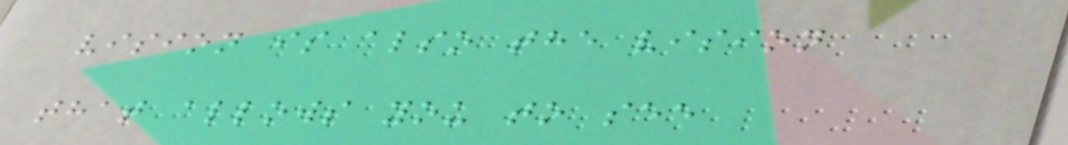vision is also the vision
that allows you to see
